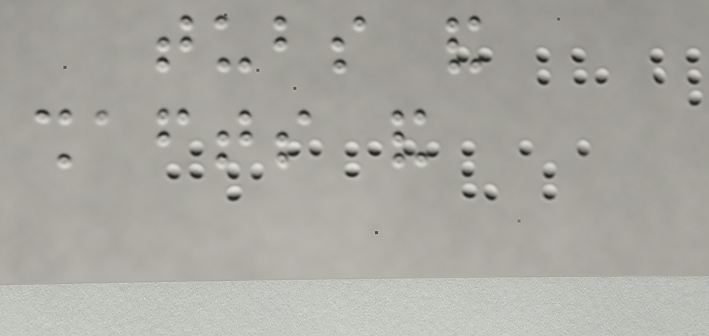tubs and
shafts and
